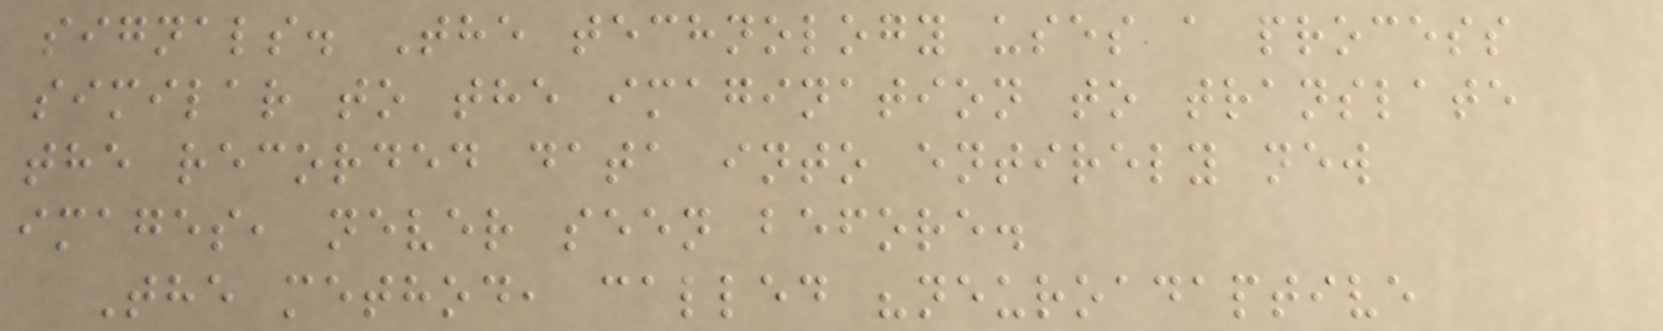signals. The technology uses a process
similar to the imagination to translate
the recorded data into entirely new
images, never seen before.
The method, called "neuroadaptive
